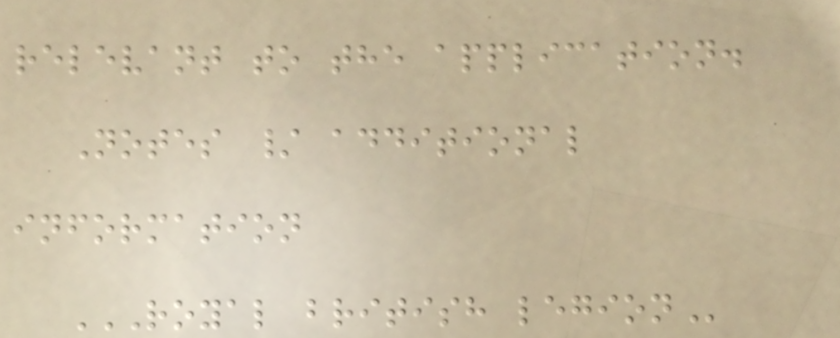relevant to the application.
Notes / additional
information
ROYAL BRITISH LEGION
